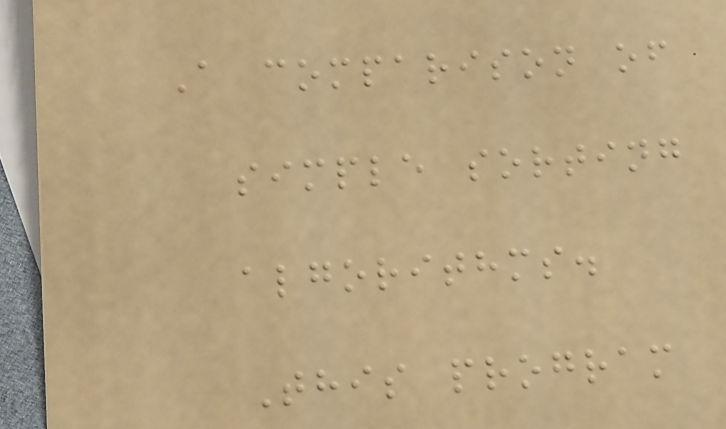A comparison of
simple sorting
algorithms.
This program
